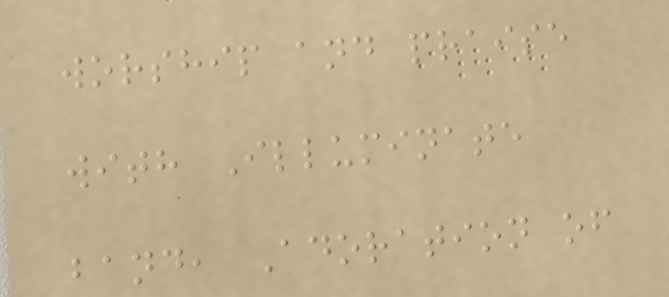worship and praise
with Illuminate
band, Adoration of
